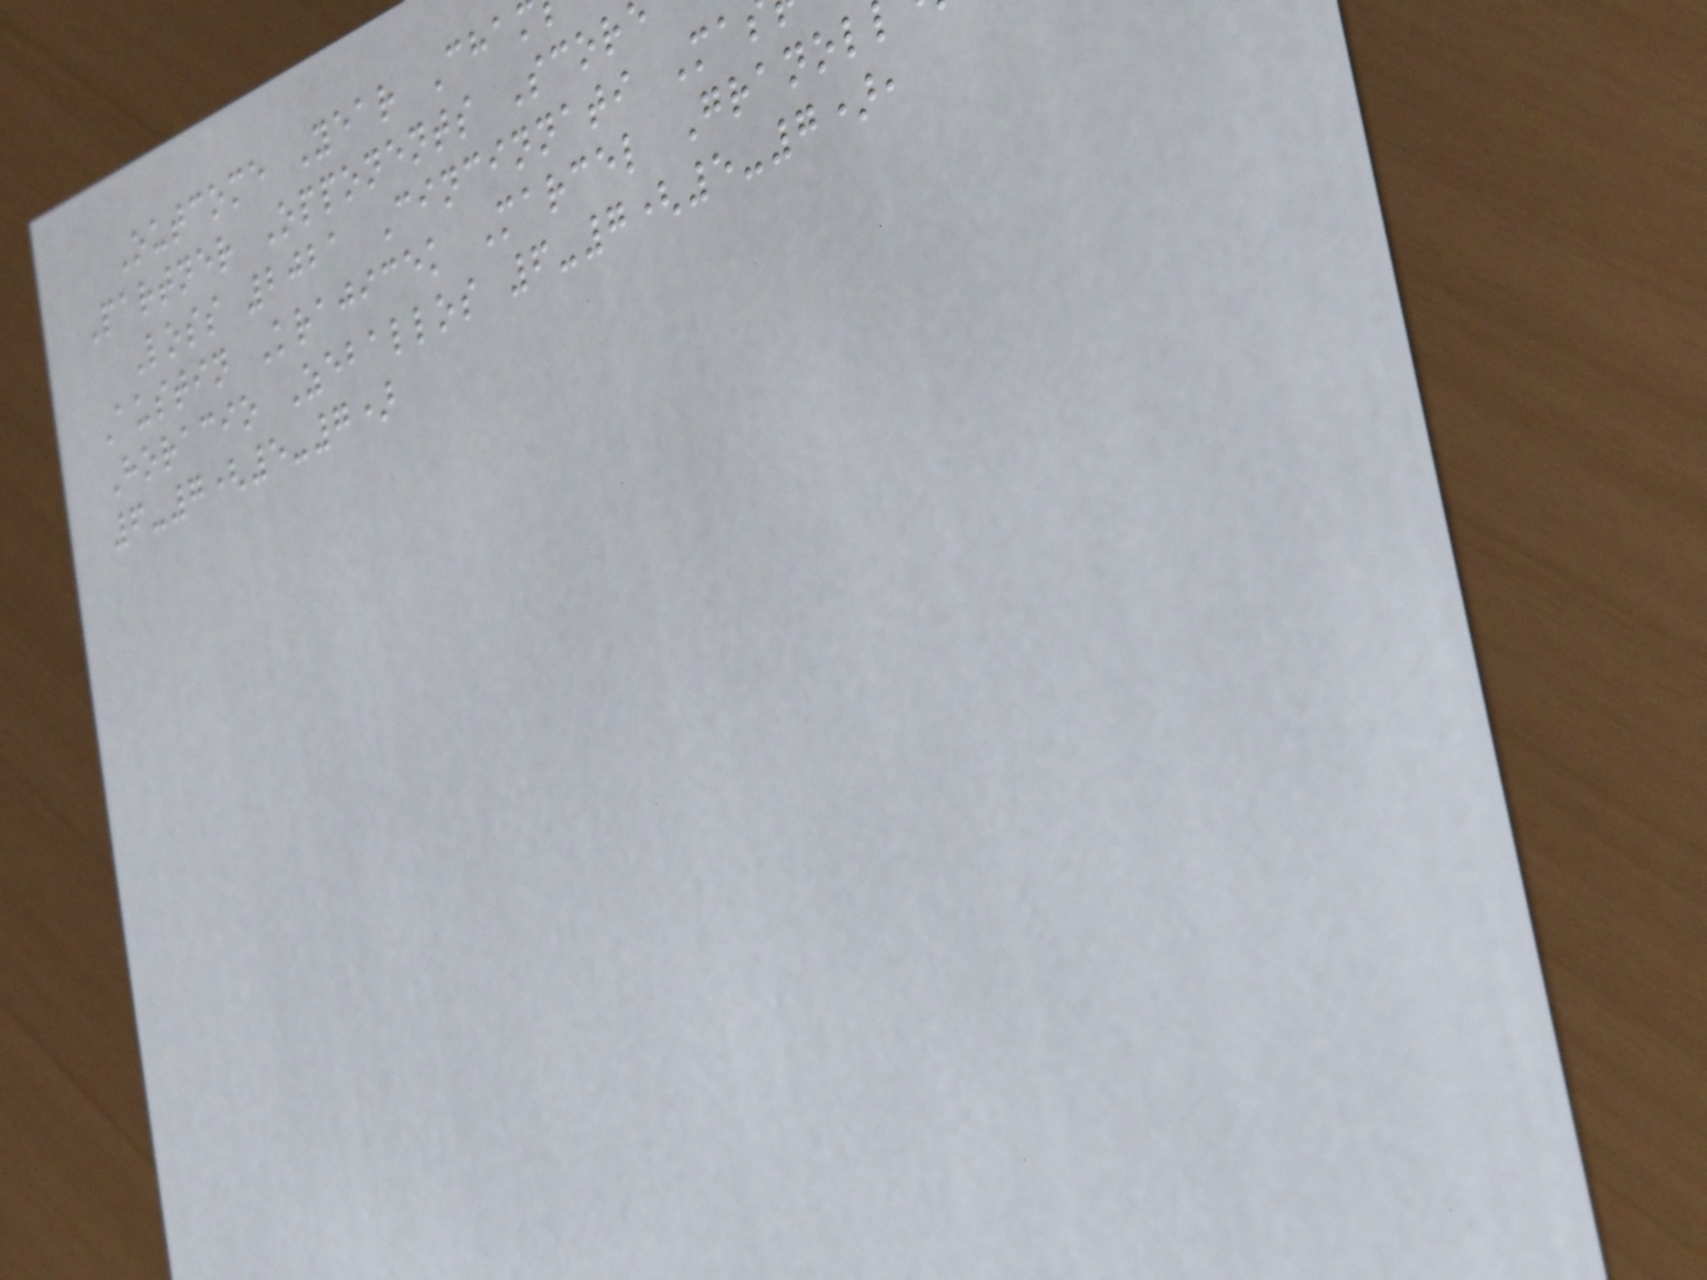Outcome Year Cha
Partner Opponents Scor
Loss 2021 Cincinnati Ma
Austin Krajicek Marcel Granol
Horacio Zeballos 6-7(5-7),
6-7(5-7)
